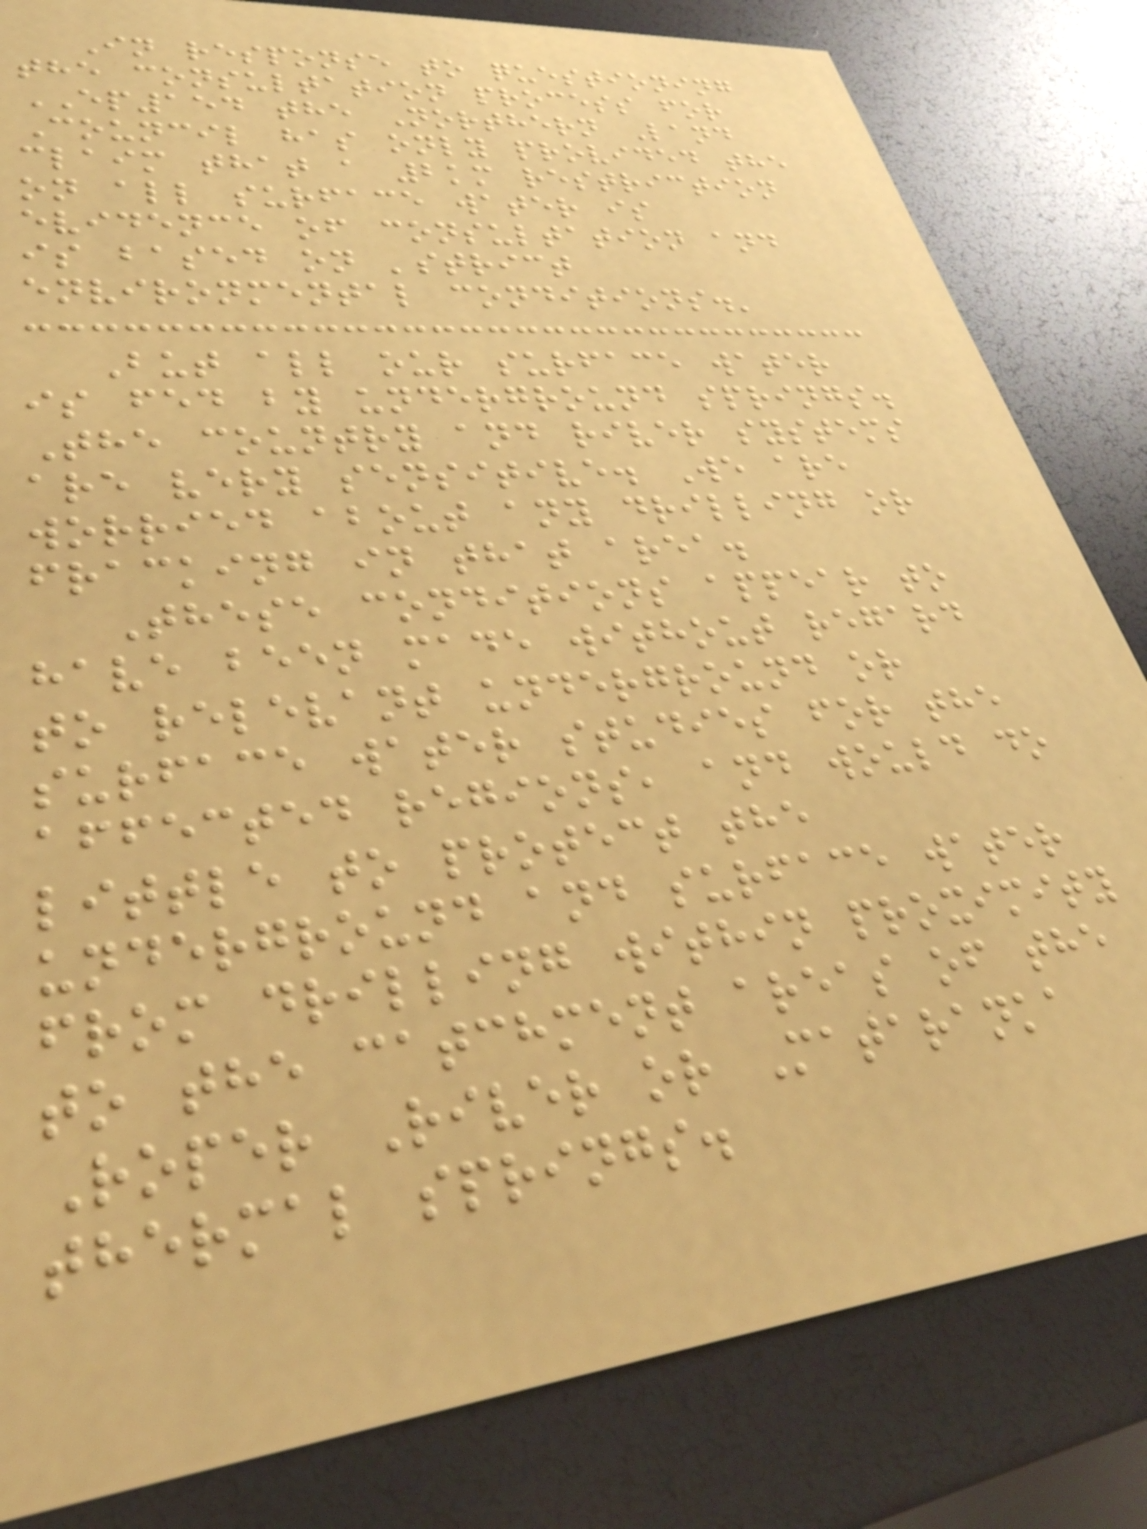In response to questioning
the consultation process for
EP154 the Northern Land
Council has only provided the
claim that a 2km restriction
on all surface water is
evidence of consultation and
is based on 'strict
environmental conditions.'
But all our surface water
is fed by underground springs.
The country and river systems
are very sensitive. We are
worried about any drilling or
fracking in that area.
These conditions appear to
have been made without regard
to relevant underground or
surface water studies for the
affected regions, and would do
little to protect the
underground and surface water
from drilling within proximity
to the catchment areas of the
Roper River or Mataranka
thermal springs.
